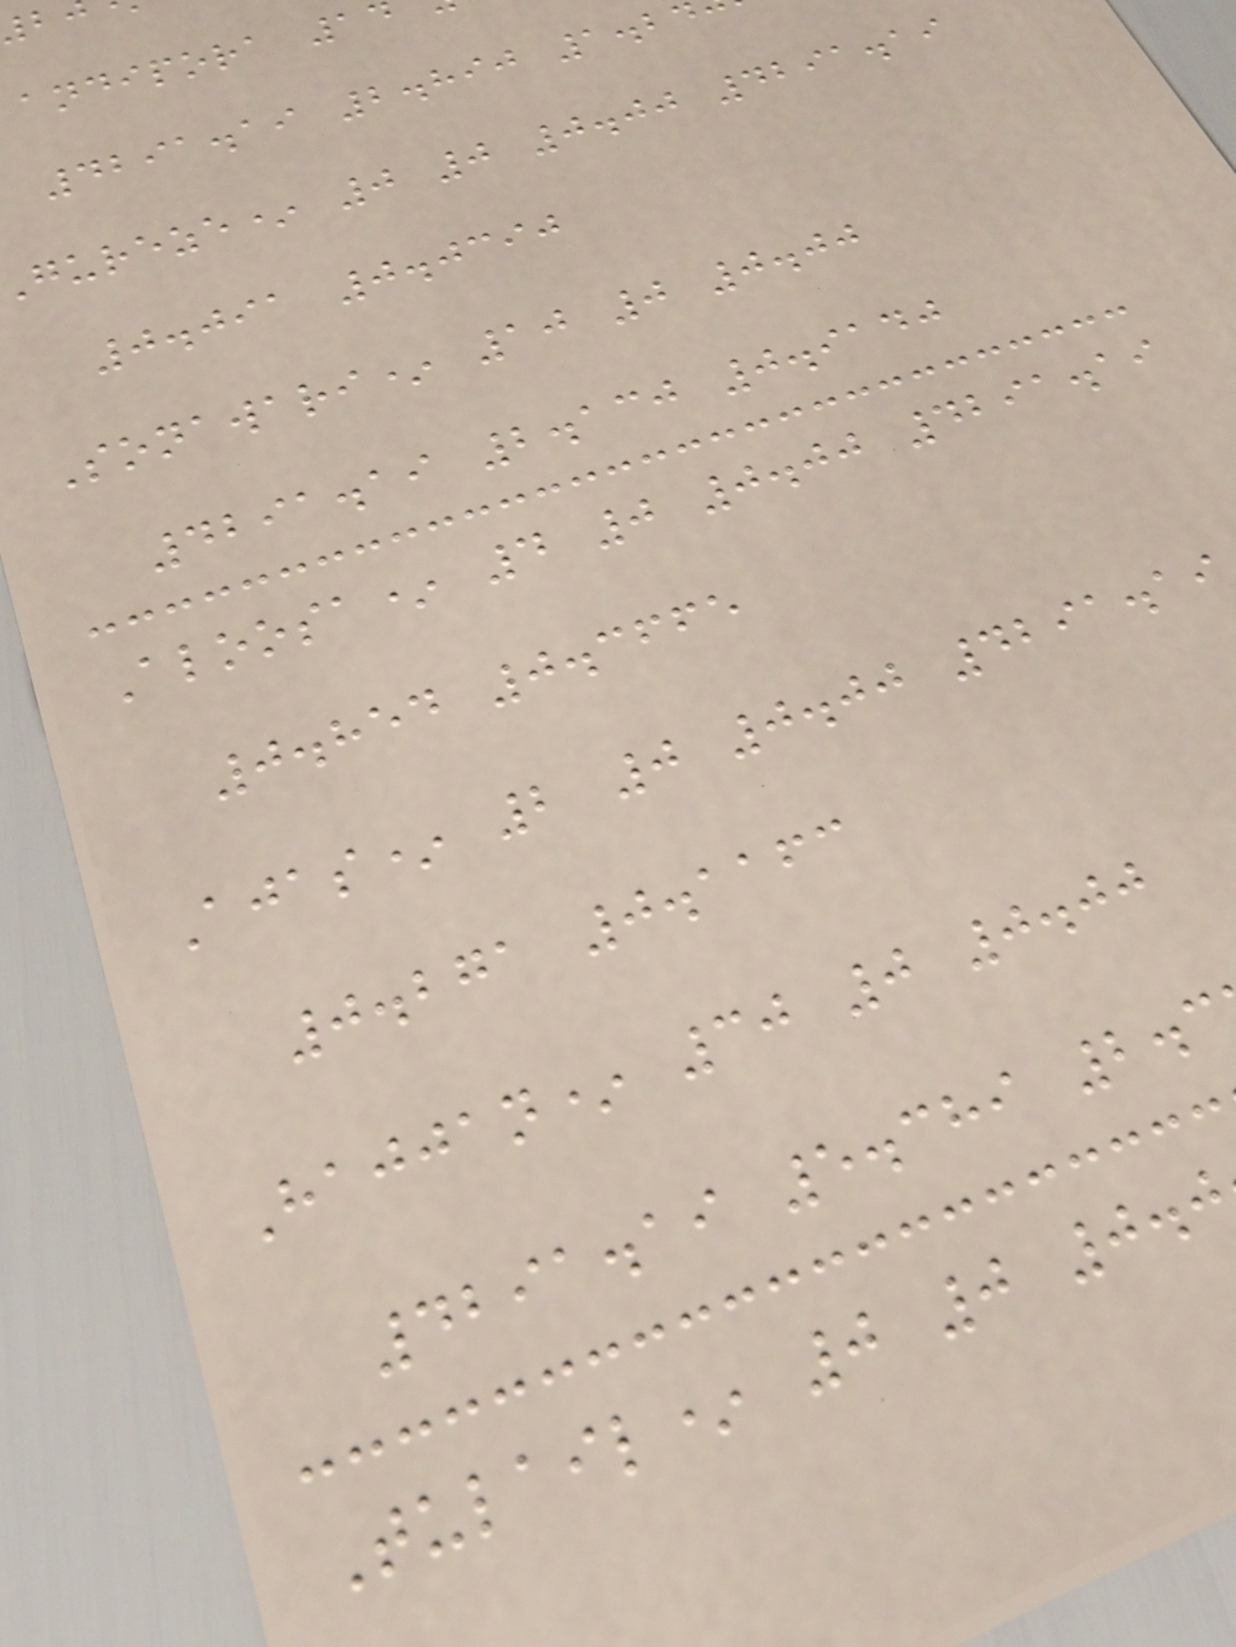andipora 1
4291.19 2.890 1.24
gureze* 0 0 0.00 4291.19
0.091 0.0390
Sonawari* 10 0 0.00
4291.19 2.130 0.9140
Aloosa* 4 0 0.00 4291.19
0.854 0.3665
Ajas* 2 0 0.00 4291.19
0.271 0.1163
Hajjan* 30 0 0.00
4291.19 5.389 2.3
Tulail* 0 0 0.0
